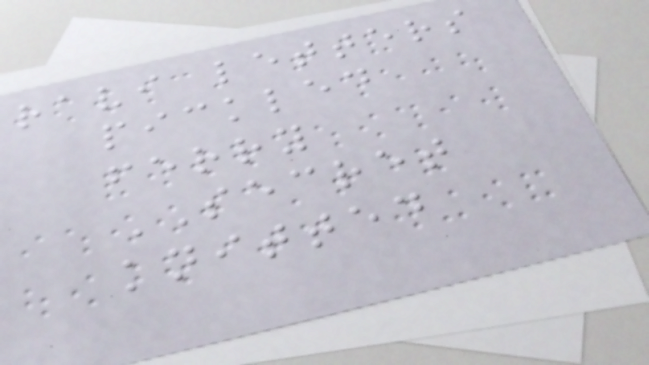ravi letters
pickled
ferry
SECRET
knitted
